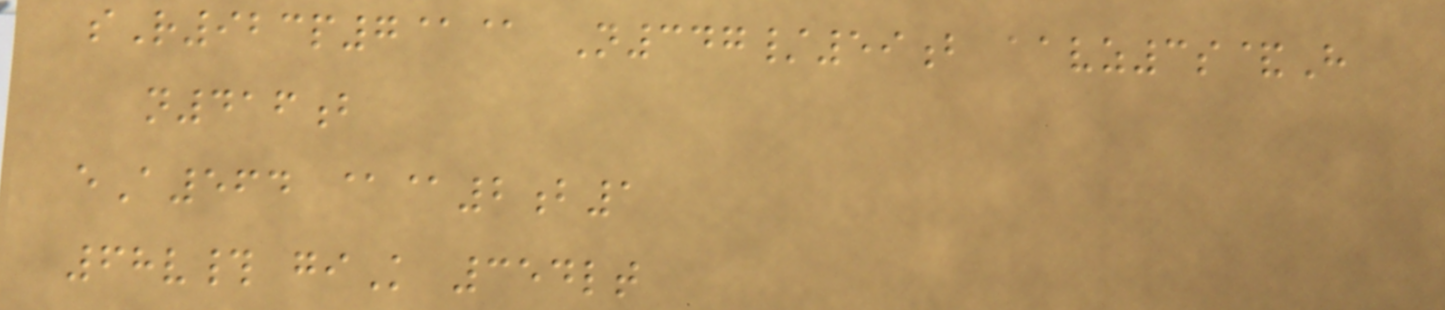sR923p7@@ N347/59b aavz3s&H
n416b
eA564 @@2b1
68v# giK 354lt
